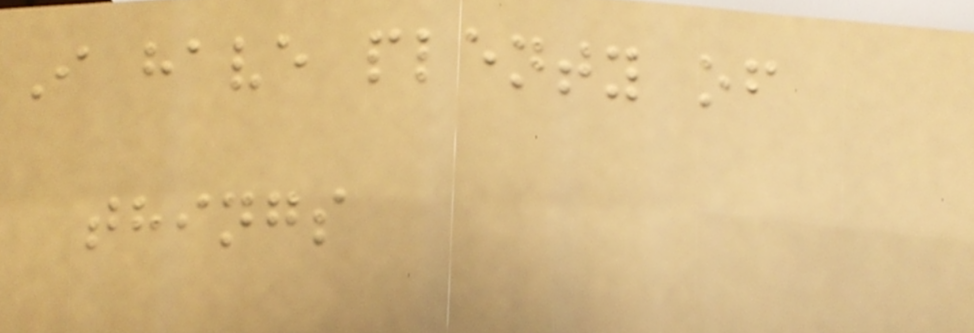I have plenty of
things
